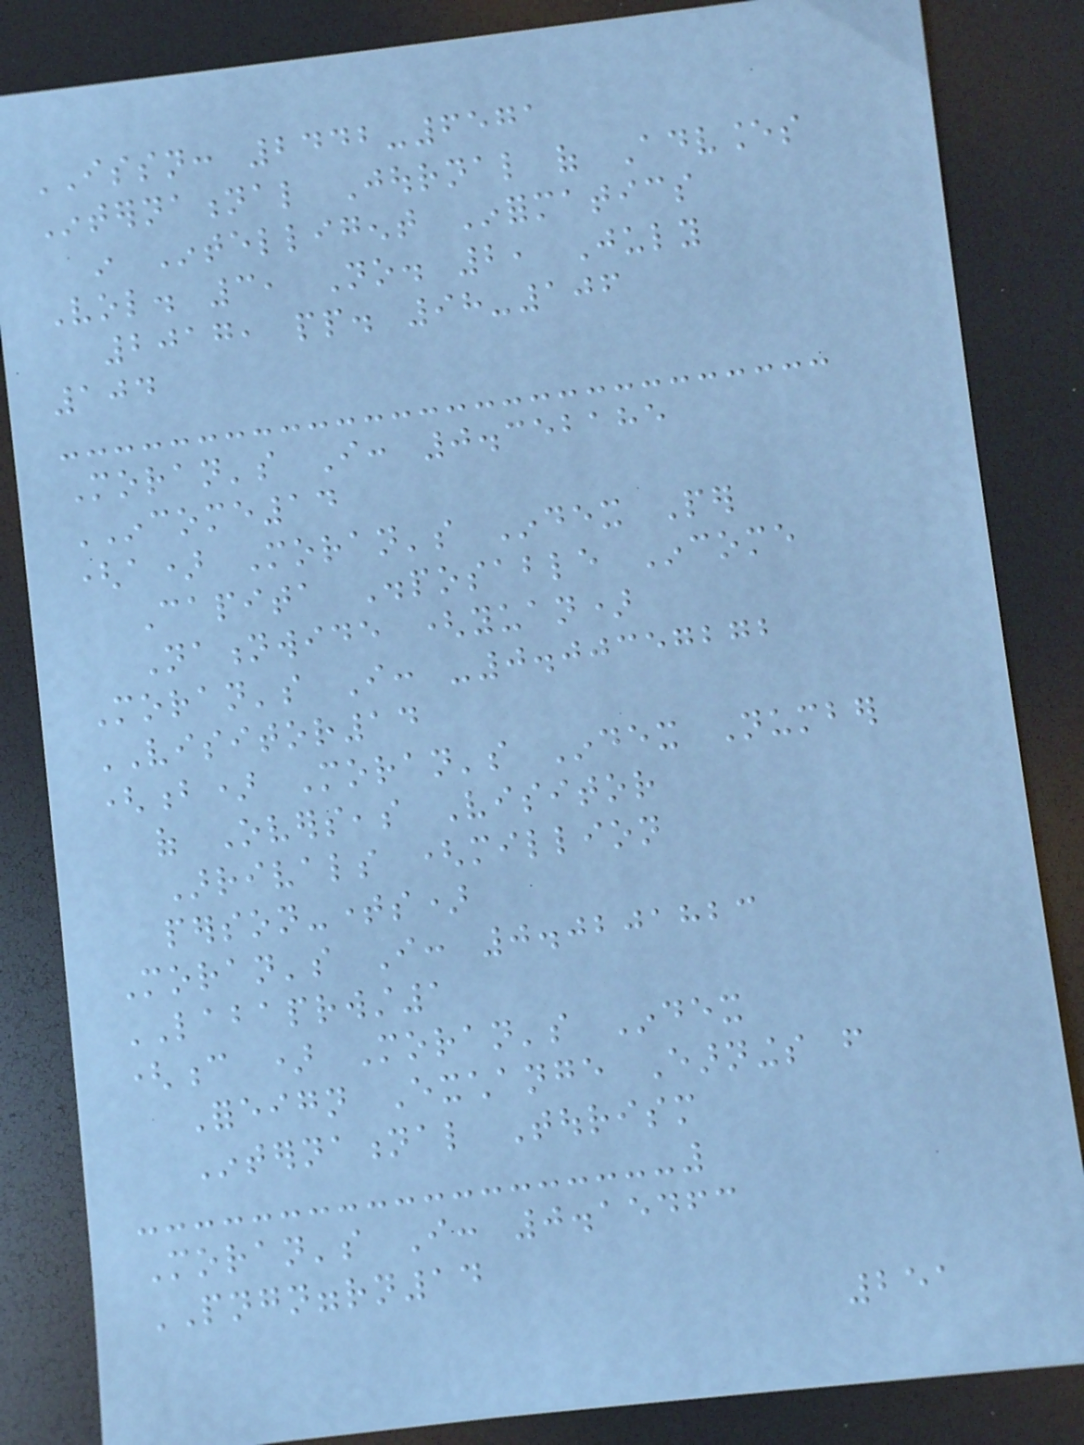ISSN: 2442-6571
International Journal of Advances
in Intelligent Informatics
Vol. 3, No. 2, July
2017, pp. 98-106
104
Moran's I: 0.352185
INCOME14
(a) Moran's Index Per
Capita Disposable Income
Nationwide (yuan)
Moran's I: -0.00357272
VISITOR14
(b) Moran's Index Number
of Overseas Visitor
Arrivals (million
person-times)
Moran's I: 0.0201823
LABAPRWST1
(c ) Moran's Index
Foreign Exchange Earnings from
International Tourism
Moran's I: 0.15463
PNGNGGRN14
251
